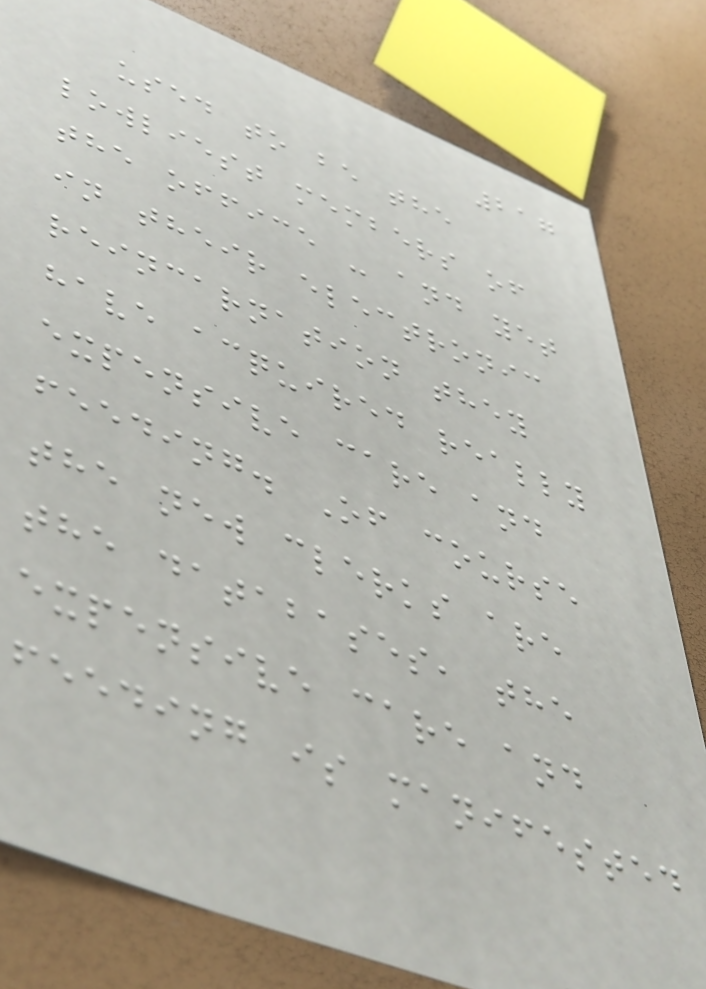217
used to be the
lowliest members of
the office - and yet
in their electronic
reincarnation they
have acquired really
expensive care and
feeding. Of course
the new clerks are
the databases, the
expensive care and
feeding is manifested
